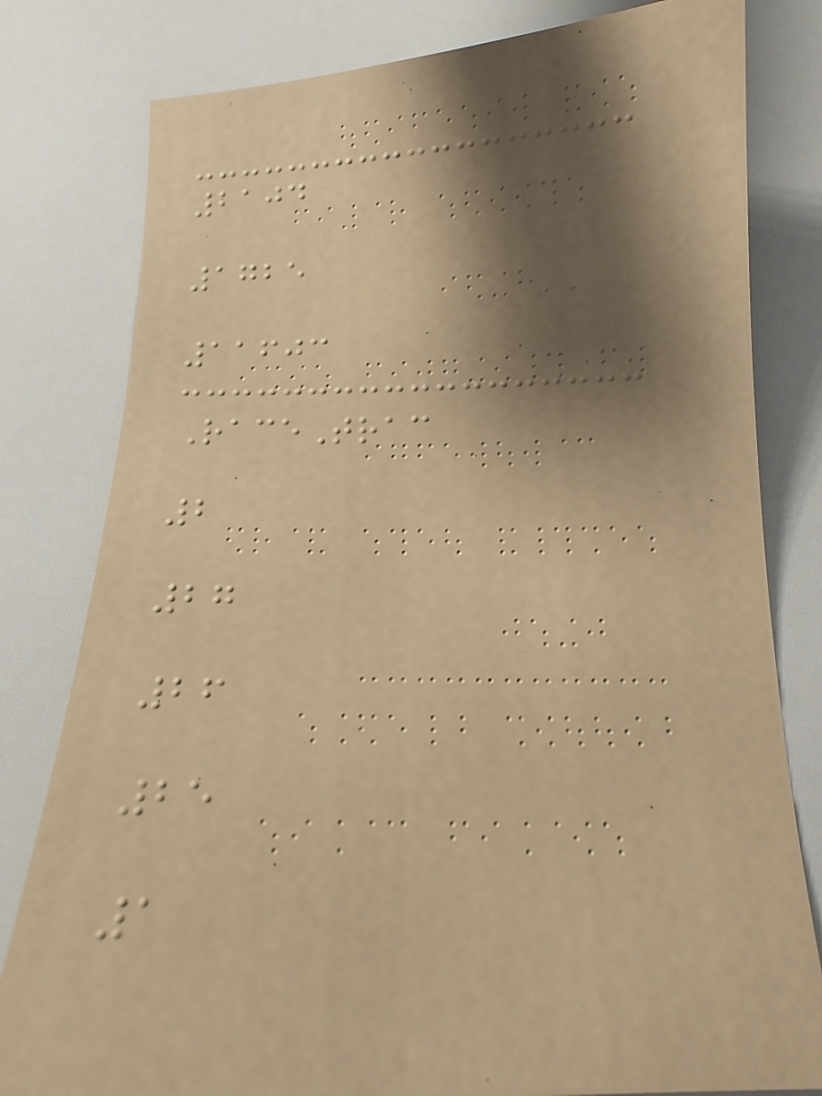2104
1725
11603
RaceTrac
2
27
26
25
1
